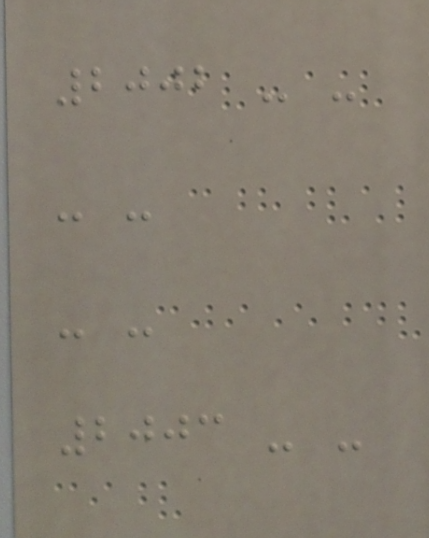2002 - -
- -
- -
2003 - -
